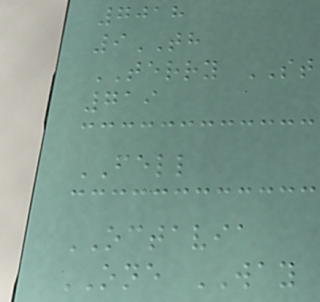7018
9TH
TERRY ST
719
FELL
OCTAVIA
ONE WAY
